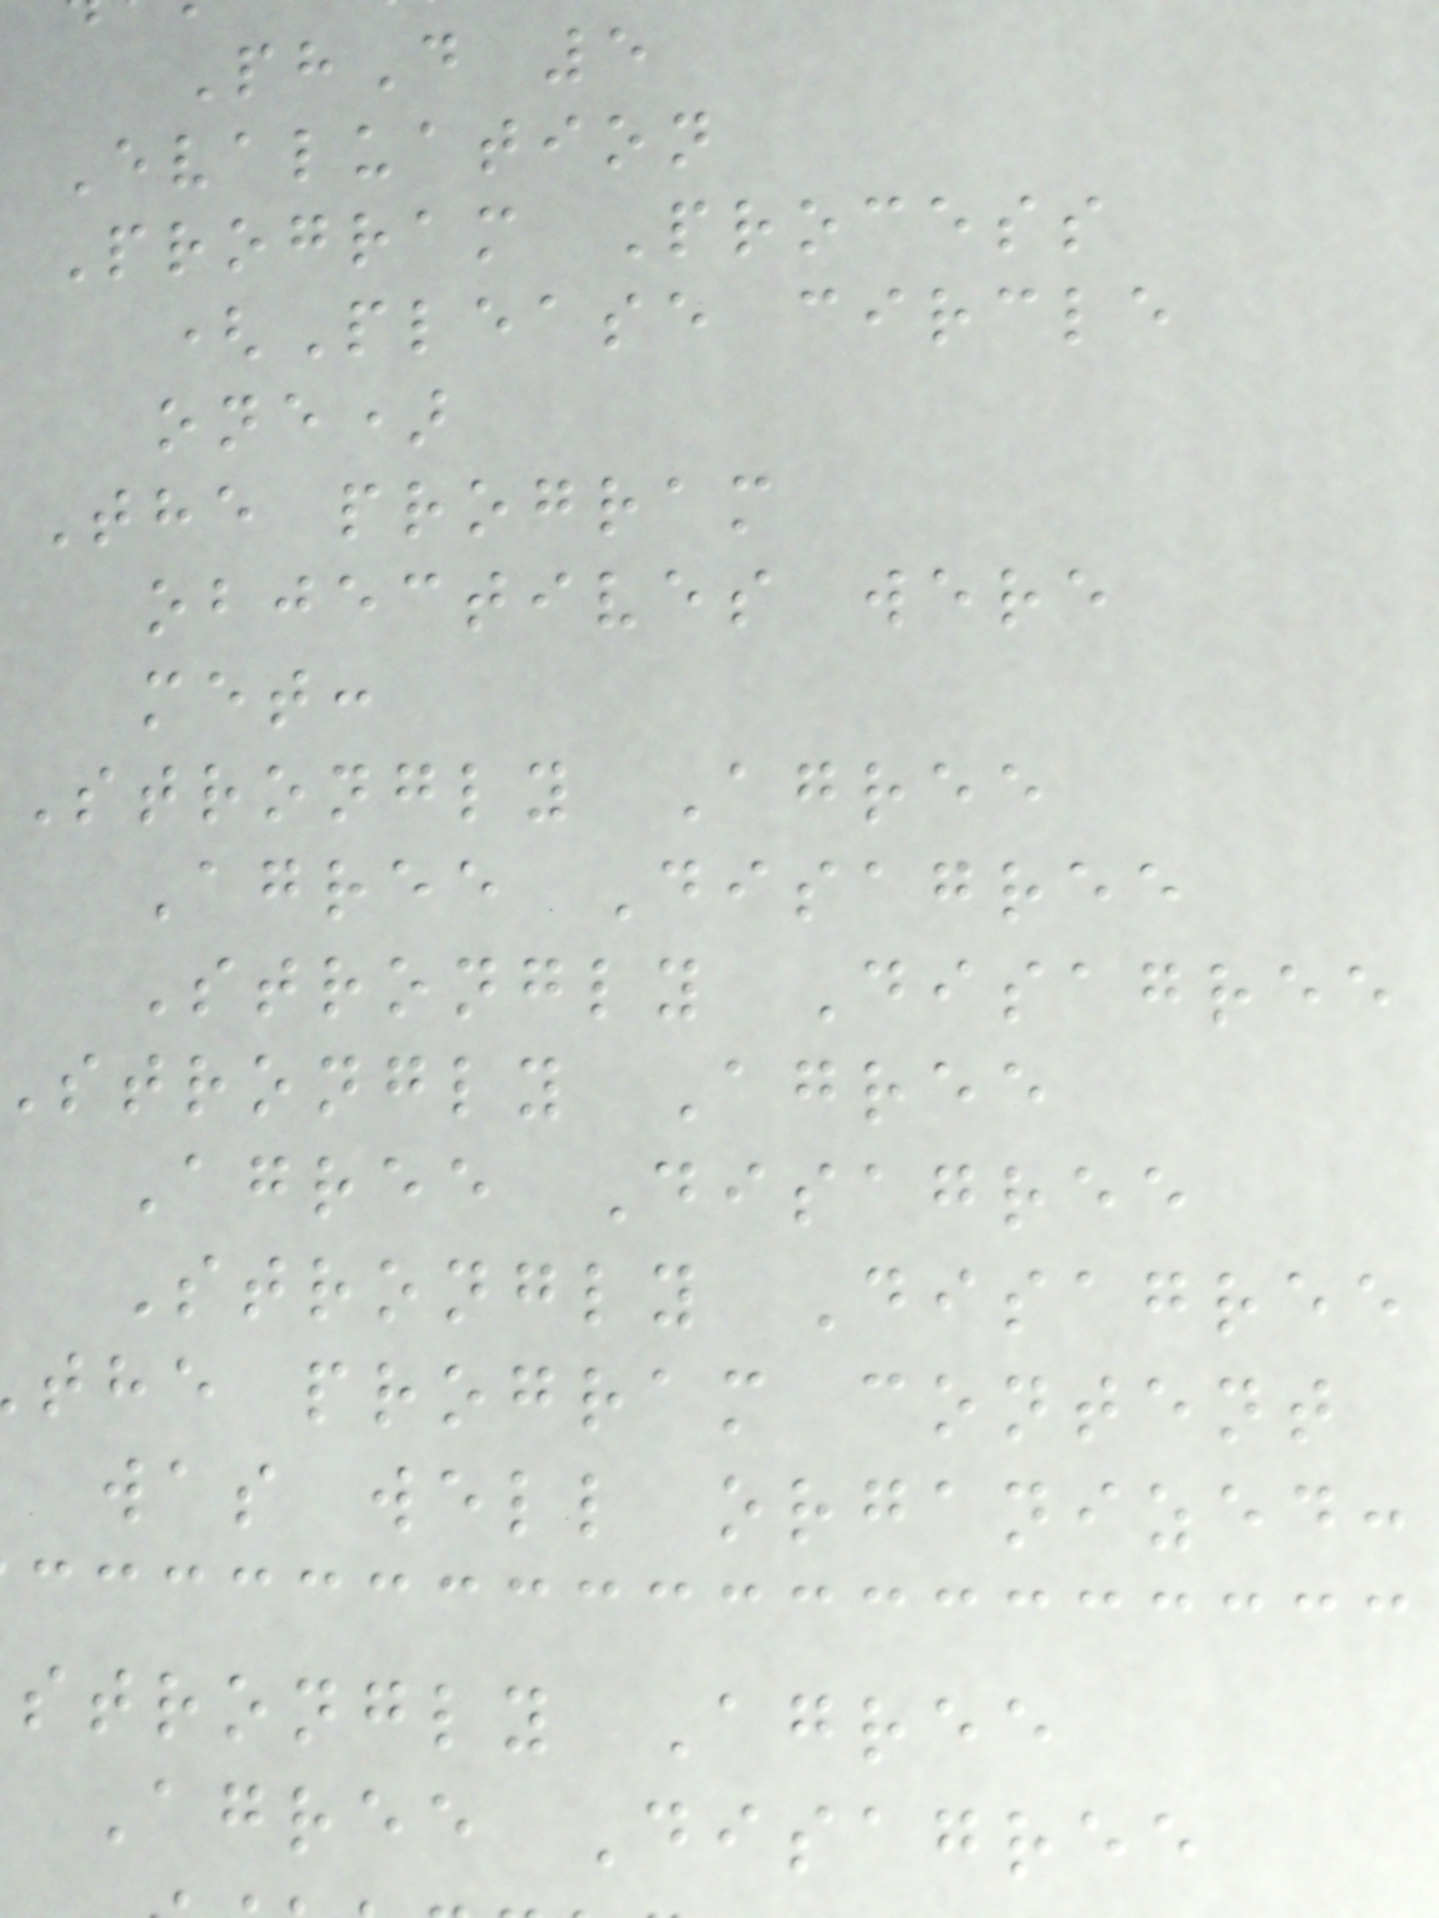PhD 5
Evaluation
Program Process
(Please circle
one)
The program
objectives were
met:
Strongly Agree
Agree Disagree
Strongly Disagree
strongly Agree
Agree Disagree
Strongly Disagree
the program content
was well organized:
strongly Agree
Agree Disagree
